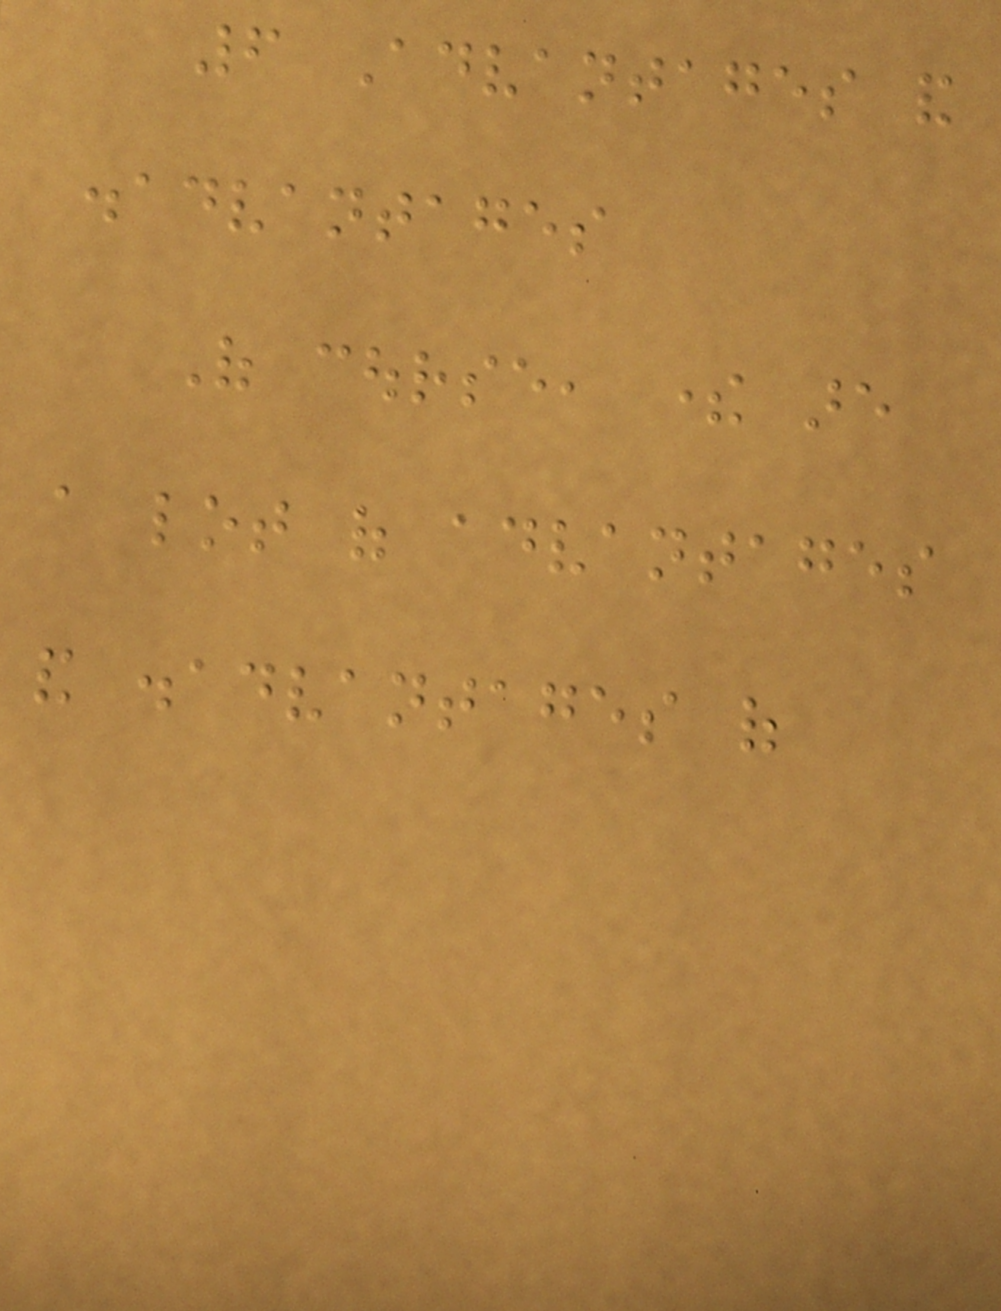6 Advantages and
disadvantages
Of course, there are
a lot of advantages
and disadvantages of
